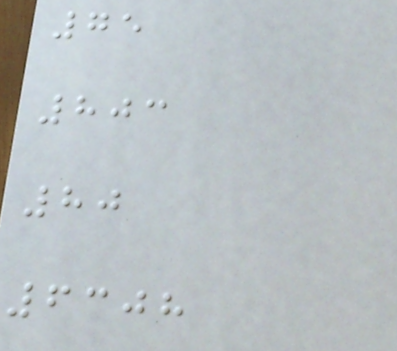75
803
80
6308
